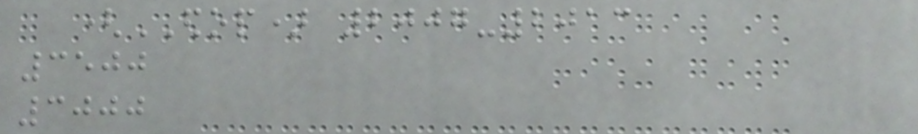(EDOP) 2007-2013
3500
3000
